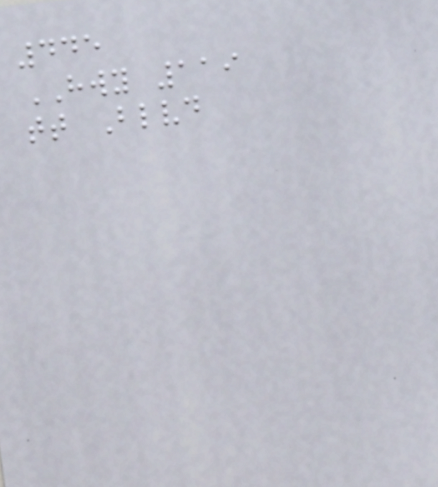445
HWY 119
tt Blvd
